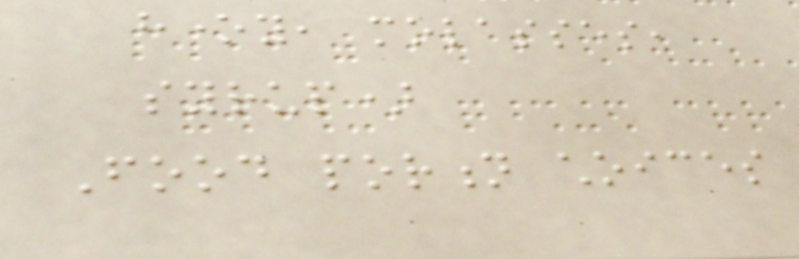honey, molasses,
syrup)
Food portion choices
